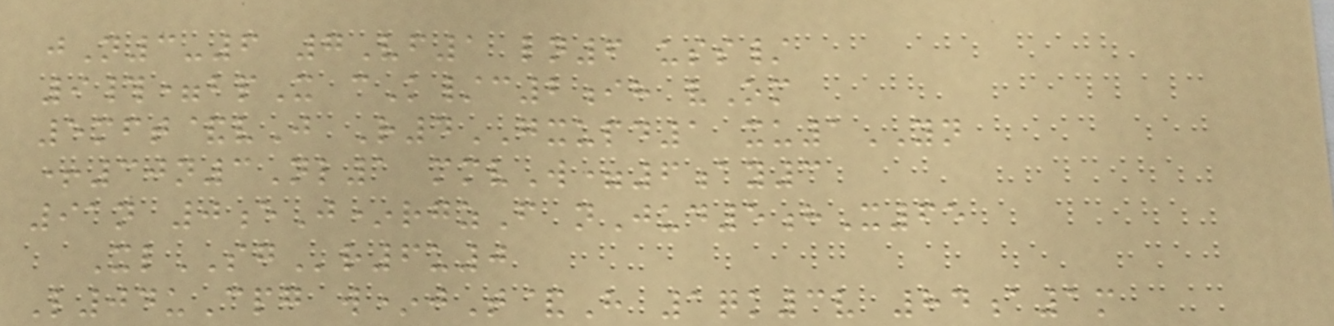jN3-6 7Vf1 ln6 uss/
9#=bpX cK/c2ih vOm
5mft&vJ R4GXUPD1 xu1YN
+30n3Nl1 mmvW=6ay3
91n 0eJ*rgzF nJud5hX65
XlSGr6u0
L04uCpg w*jT&H 1qk3v 84a1m
